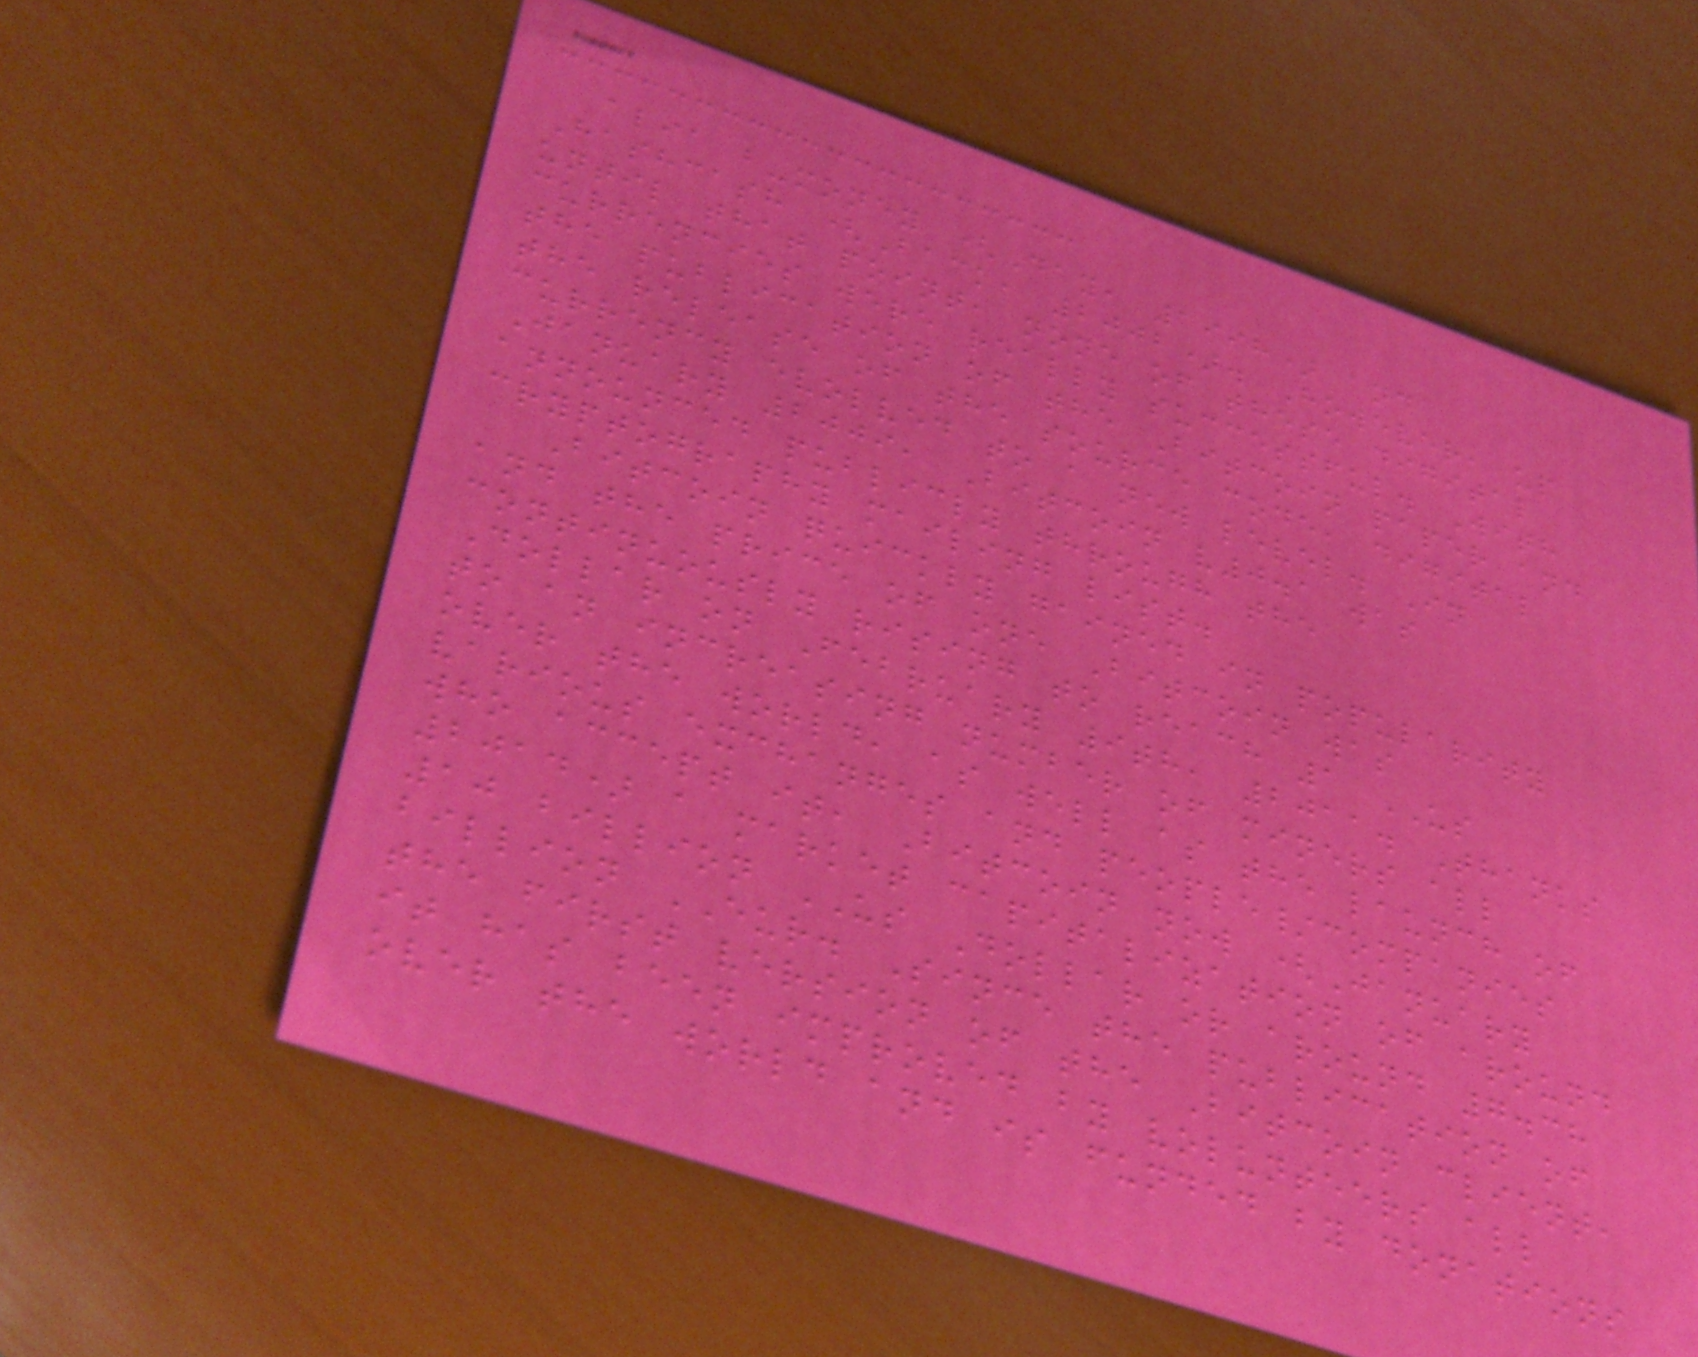alia b-money (Day, 1998) and
Hashcash (Back, 2002). However, up
until that point, none of these digital
currencies were really successful. With
the publication of the Bitcoin paper and
the release of the source code, digital
currency evolved to a new level. In
January 2009, Bitcoin v0.1 was
announced publicly through the
cryptography mailing list.
Bitcoin quickly gained in popularity
and the price of one Bitcoin was
continuously rising to reach 1 US
Dollar on February 9th, 2011. Thanks
to an increasing number of miners all
over the world, as well as the launch of
various exchanges and people/companies
who accept it, Bitcoin now (January
2014) a market capitalization of around
10 billion US Dollar or around 7.38
billion EUR. Since the publication of
the first version of the Bitcoin client,
it has been improved by volunteers all
over the world and is funded by donations
